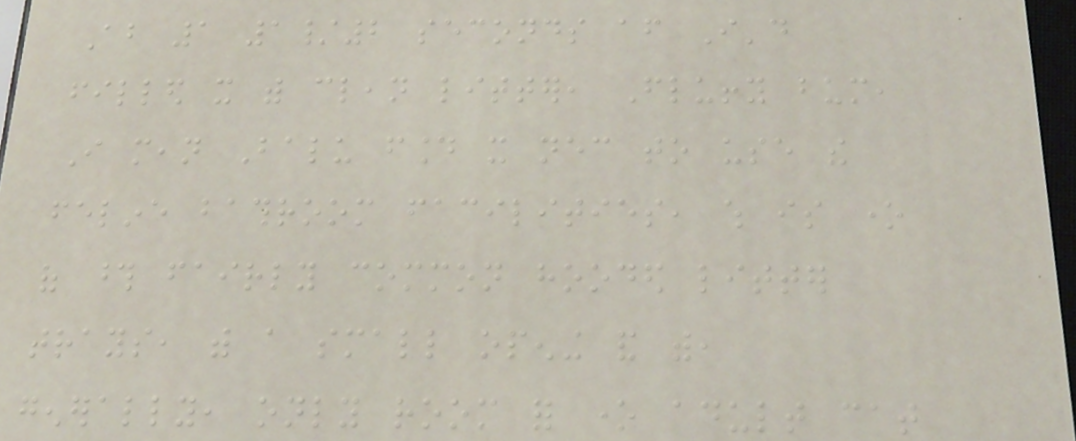About 1 1/2 seconds after I'd
filled it with clean litter, Fluffy bum,
I mean Balu found it necessary to use the
feline bathroom facilities, which is one
of those fairly common hooded litter
trays, with a small opening and with,
generally, only room for one adult cat
